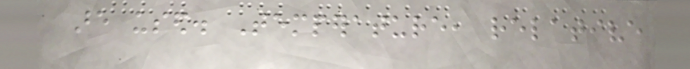are used. Temperature, relative
